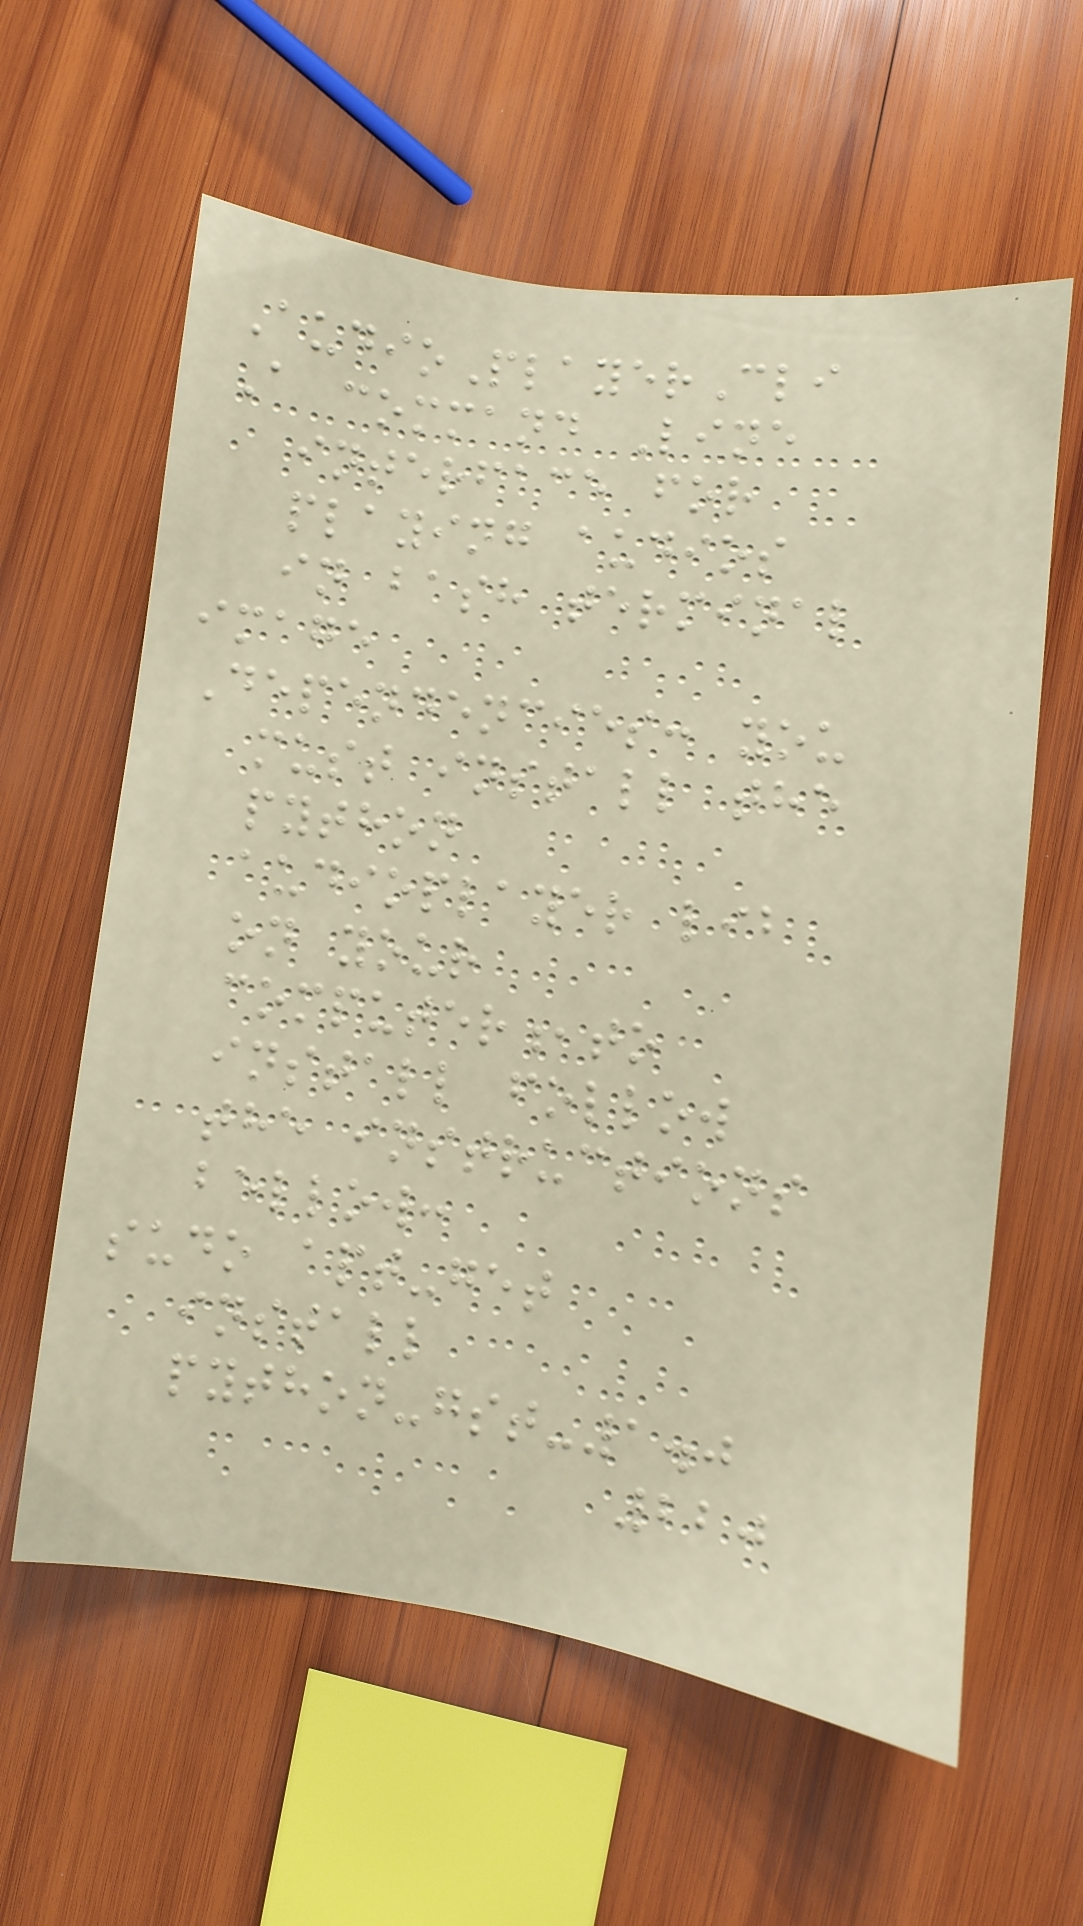AudioPlayerCli
A command Line
interface for
playing audios
in bash terminal
image
Dependencies: you
must install the
python
audioplayer lib
on your
computer,to
install follow
the instructions
bellow:
sudo apt-get
install
python-gst-1.0
220
